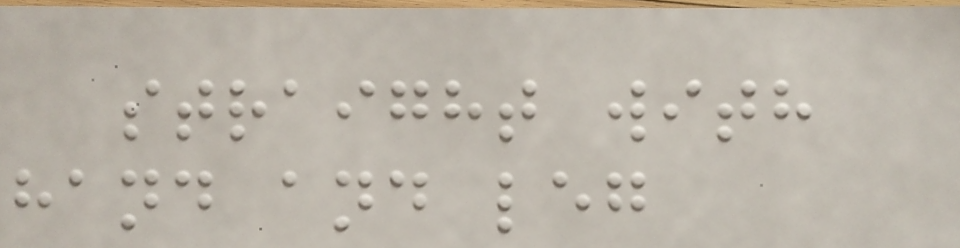straight with
hand and leg
